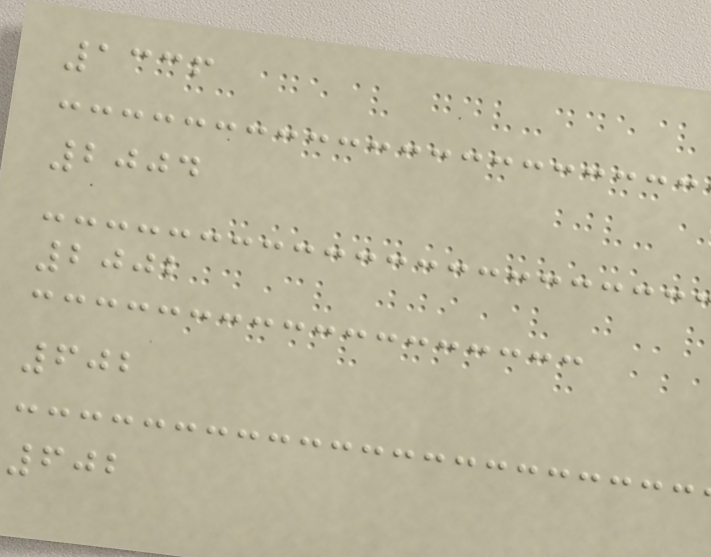1336
2004
2002
602
602
